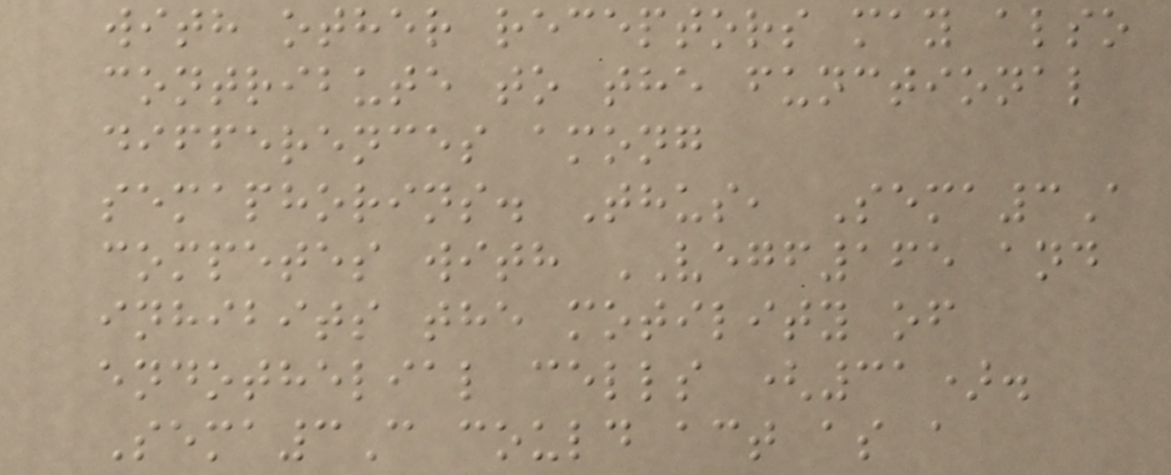with other receptors may also
contribute to the functional
differences among
semaphorins. Thus, Sema3A
competes with VEGF165 and
inhibits the motility of
endothelial cells (31).
Sema3C could act as a
